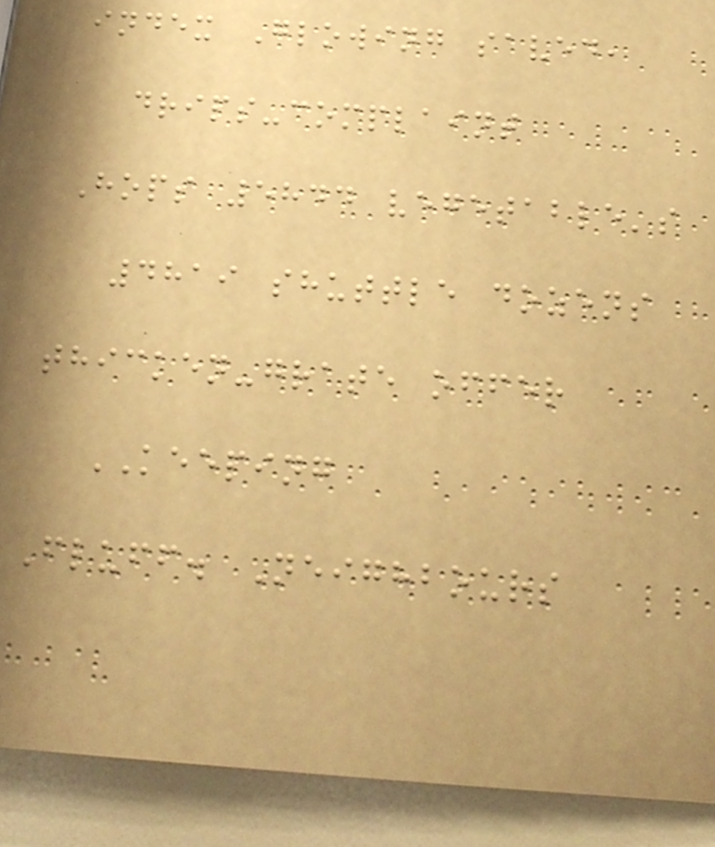index Glowing saved,
drips-complaint
Hops 5844 vegetable's
4819 shuttle dozens
thicken-grate offer
KEEPING
Fluff. Neighbours
